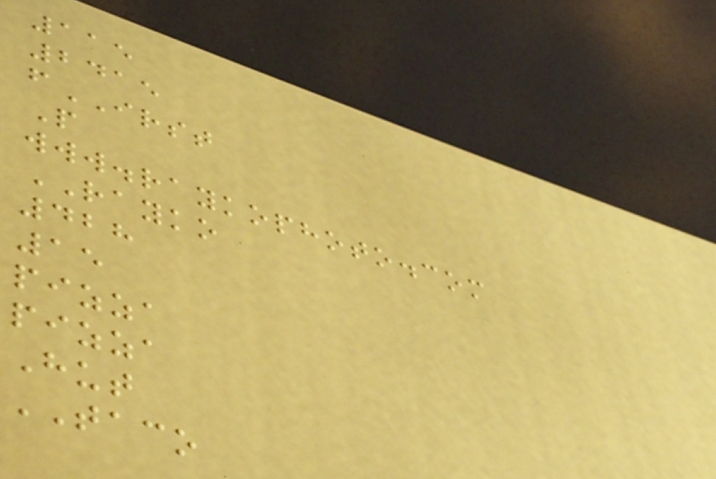115
2415
fIRST
P
www.raykophoto.com
RAYKO
428
15
pizza
pizza
Hut
TACO
